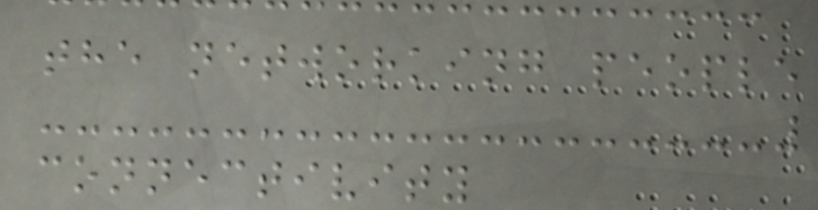the networking people
connectivity
